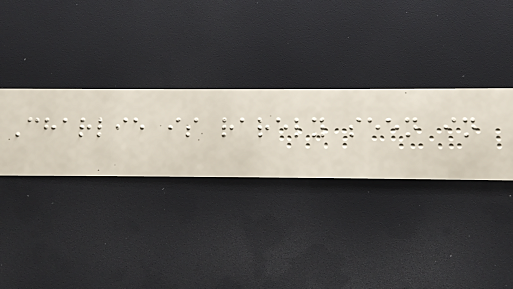Charlie is rarely seen in
